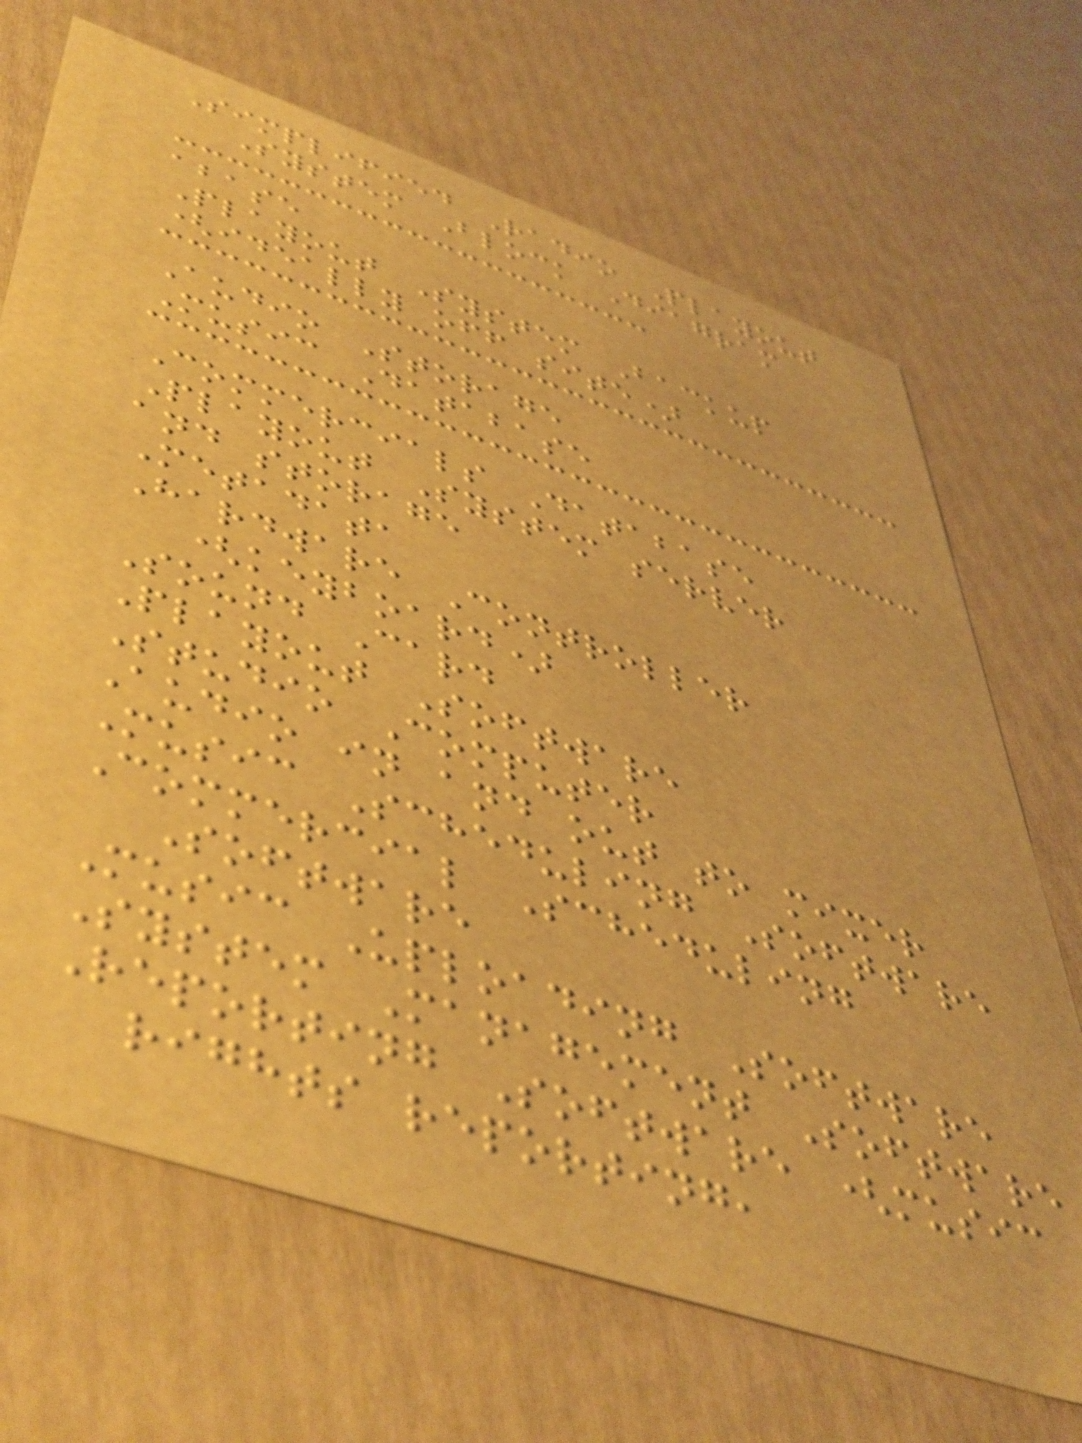Simplified Radio Playout
System Block Diagram
abase
Playout System Backup
(ideally off site)
Audio Storage
Music Database
Commercials Database
Playout System server
and storage
Metadata
Hardware Controller
(keyboard)
Sound Card
Playout Software
Studio Computer
Audio in and out to mixer
Music Scheduling Software
Commercial Scheduling
Software
Music Uploading Software
System Management Software
Reporting Software (music
rights reporting,
